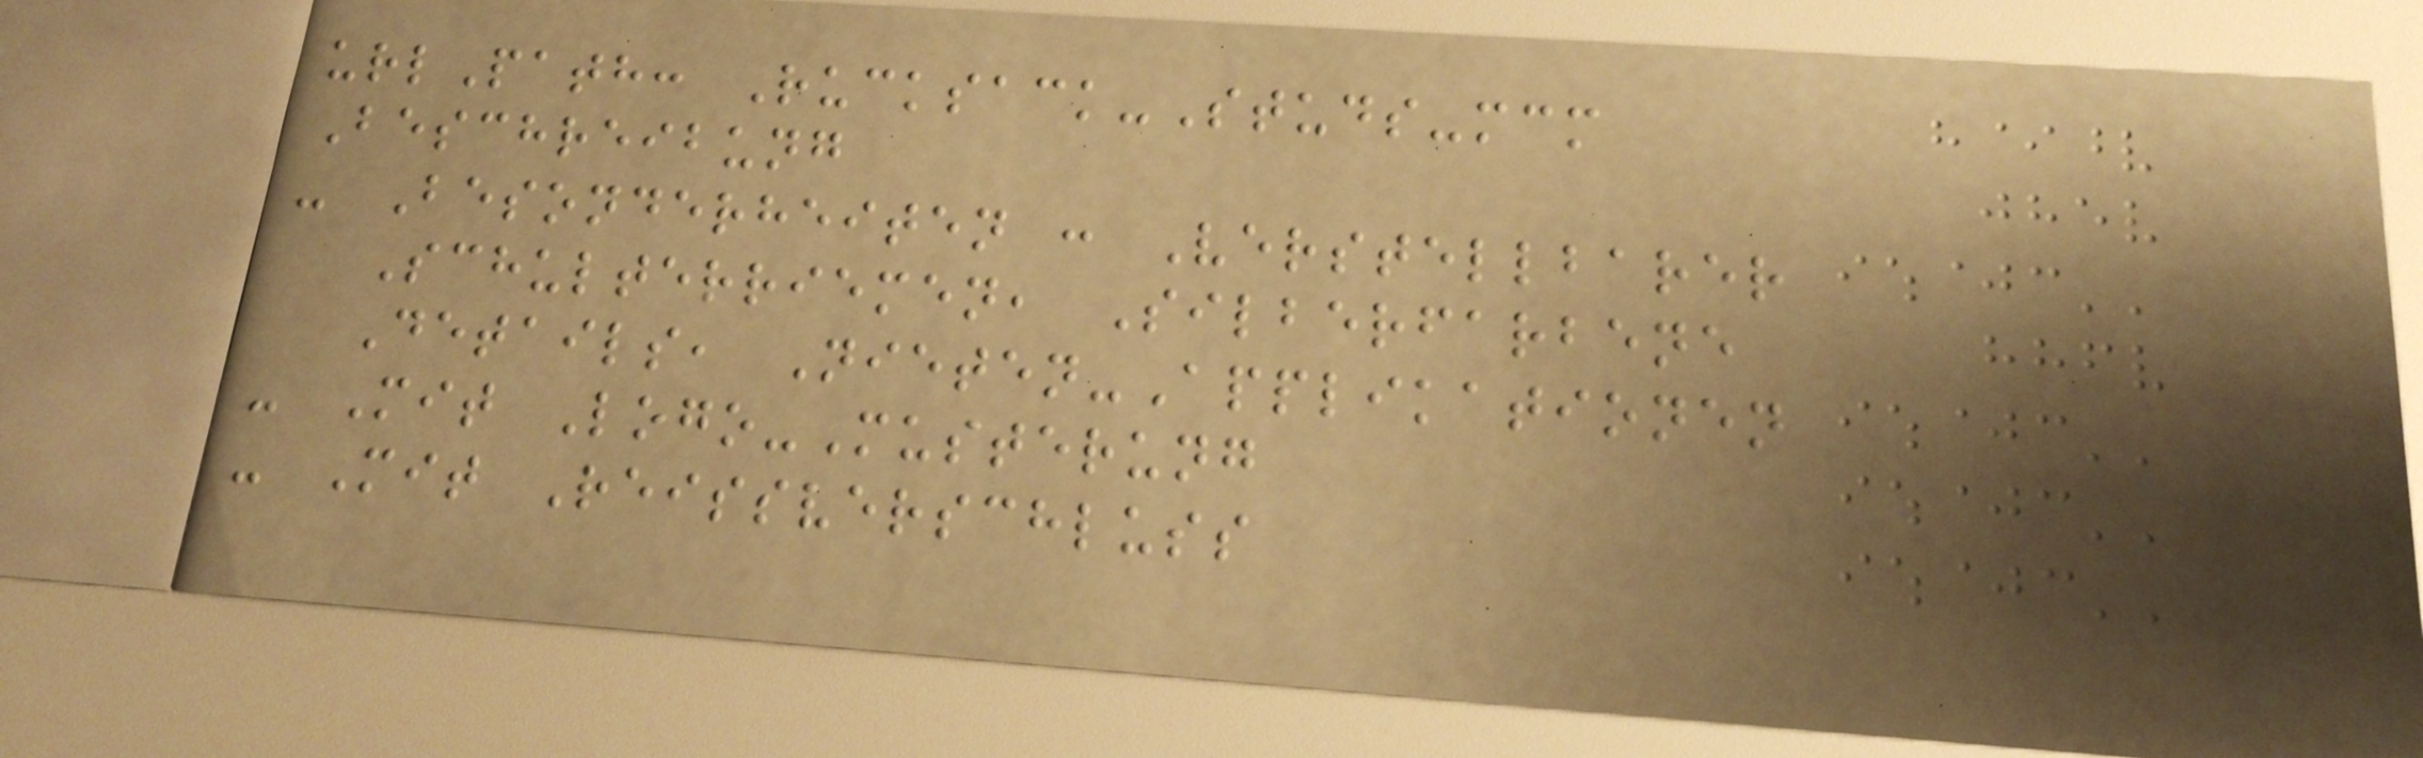urlPath: Rucksack-Studs-mcm
Beschreibung
- Besonderheiten : Verstellbarer
Schulterriemen, Silberfarbene
Details, Nieten-Applikationen
- Mit Logo-Musterung
- Mit Reissverschluss
